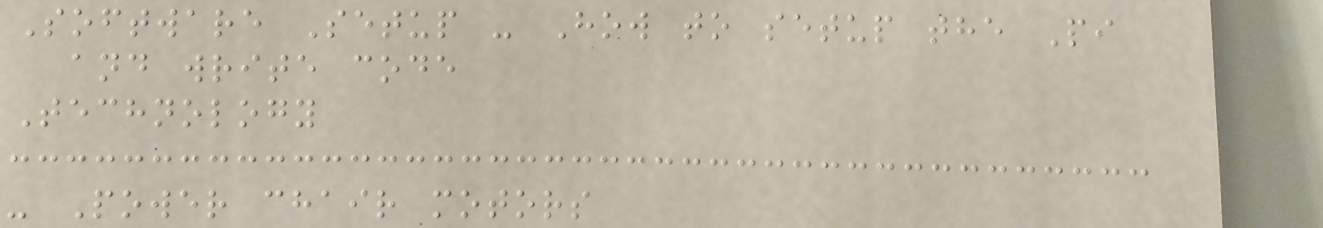Software Setup - How to setup the Pi
and write code
Technology
- Power chair motors
